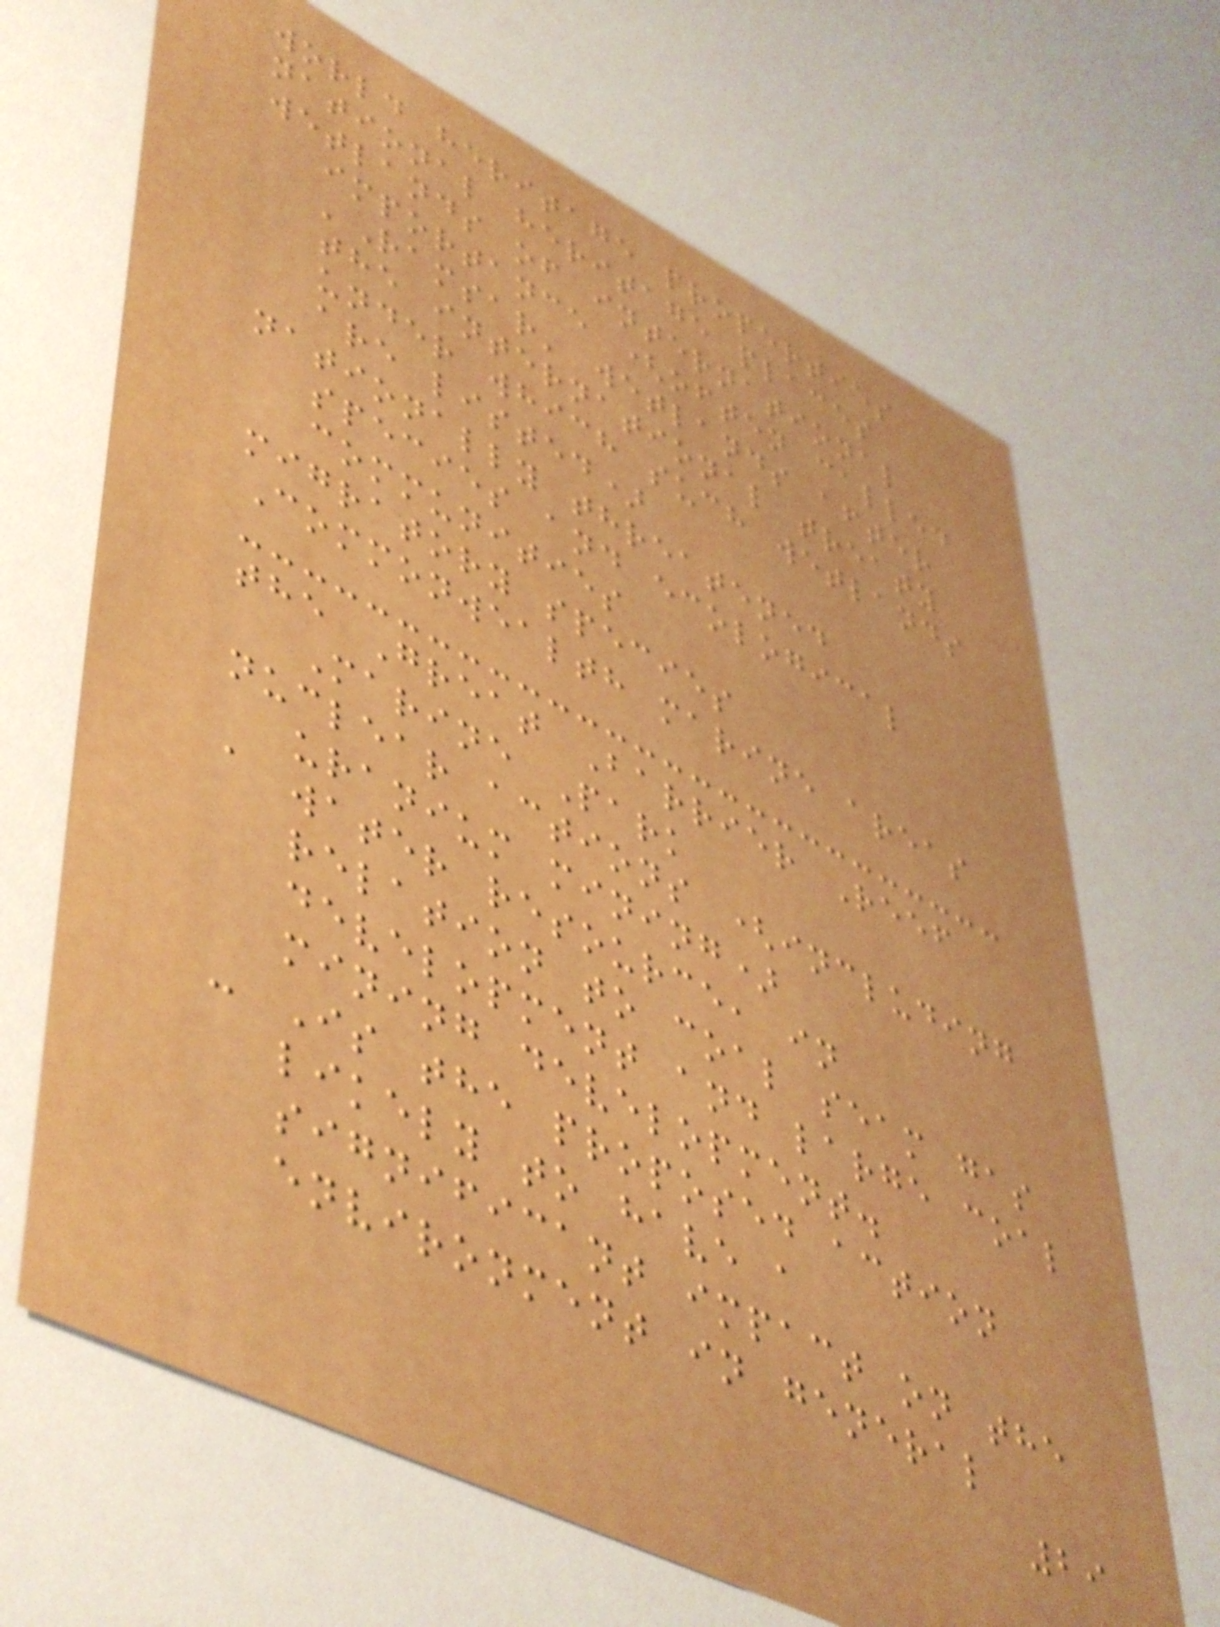world heritage properties
national heritage places
wetlands of international
importance (often called
'Ramsar' wetlands after
the international treaty
under which such wetlands
are listed)
nationally threatened
species and ecological
communities
migratory species
Commonwealth marine areas
the Great Barrier Reef
Marine Park
nuclear actions (including
uranium mining)
a water resource, in
relation to coal seam gas
development and large coal
mining development.
- Is the proposed action
likely to have a
significant impact on the
environment in general
29
